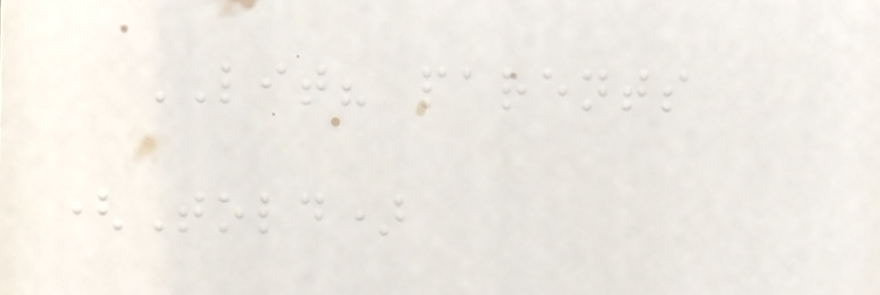LIT? parents
(Told)
